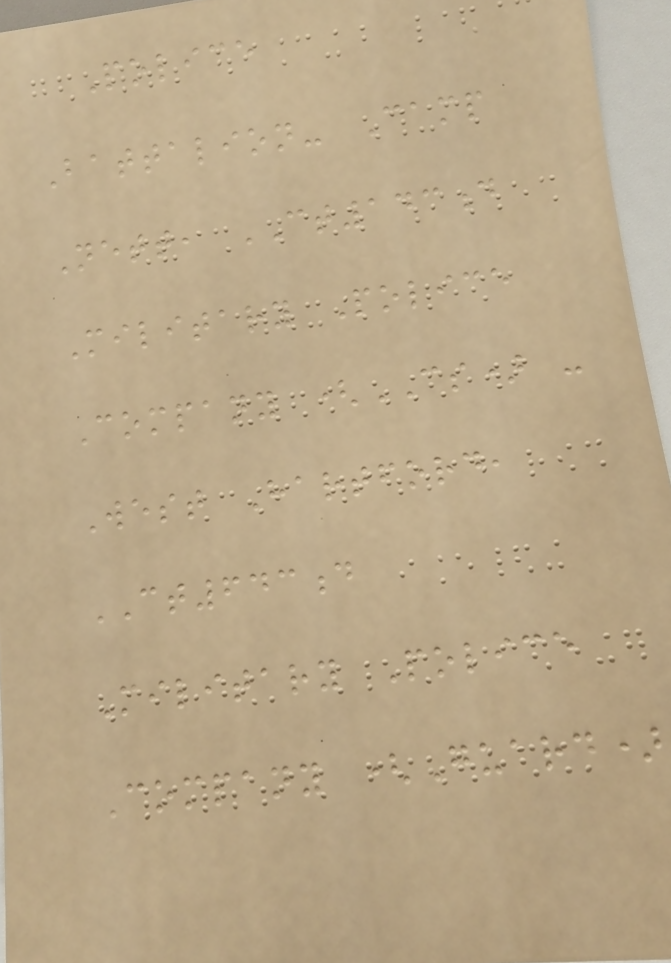Police
Battalion- Camp
Nett, CT143d
Military Police
Company (CS) -
West Hartford,
CT643d
Military Police
Company (Guard)
